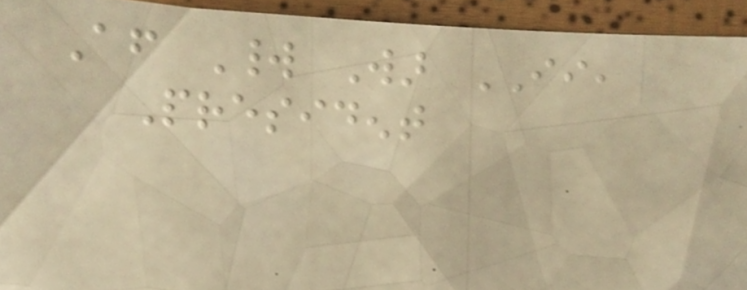After World War II,
President
